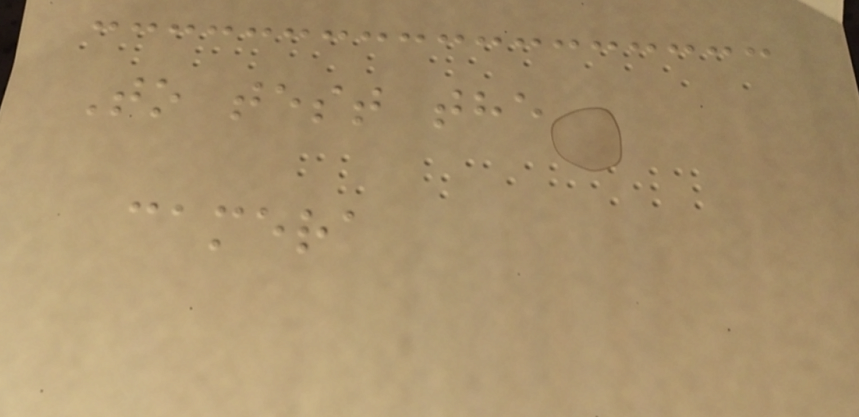To test the
camera
